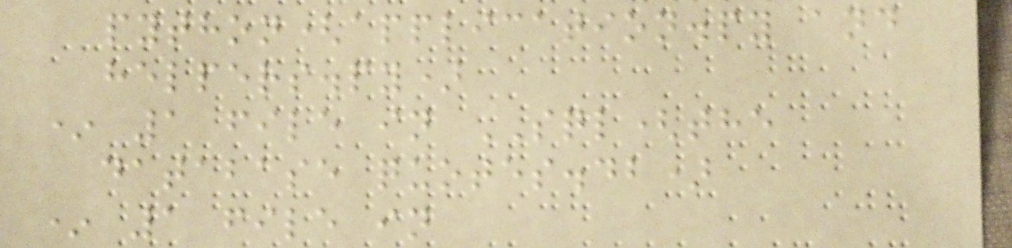python(application.py and
helpers.py)
* 1 file in SQL(the
database quotes.db)
* 1 file in
